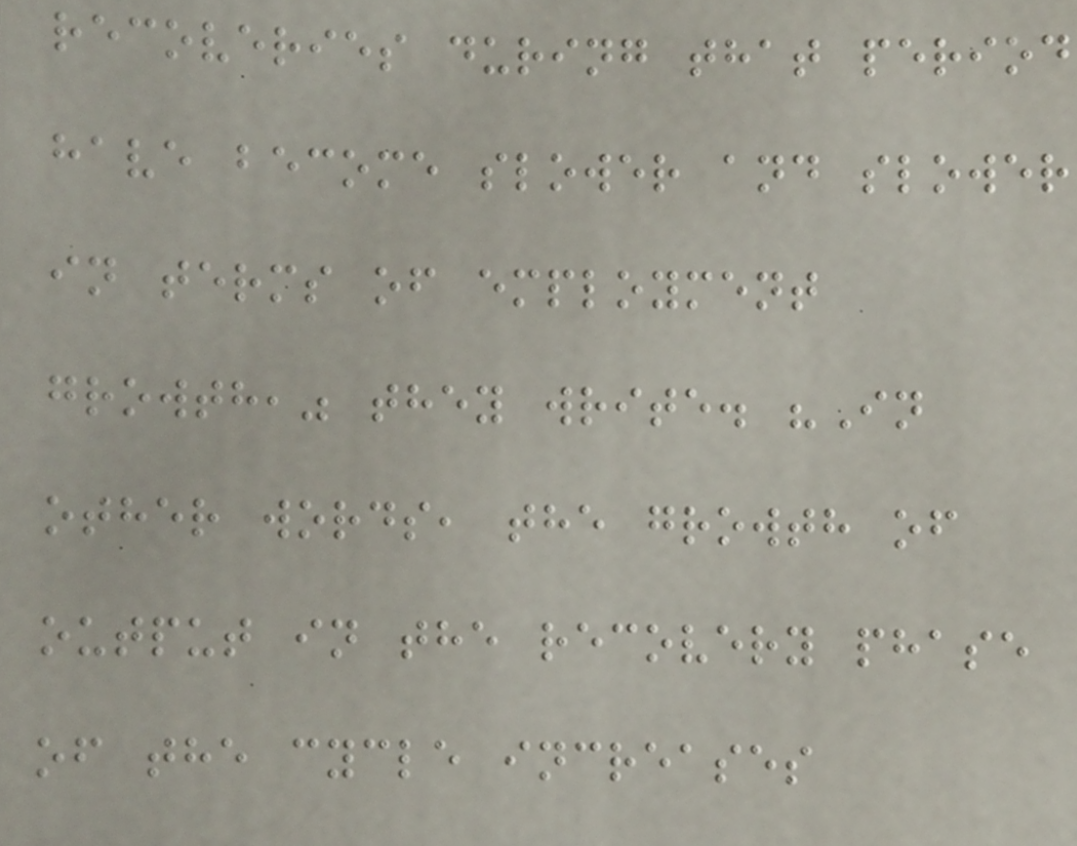recoveries during that period
have become slower and slower
in terms of employment
growth," they write. "In
other words, the growth of
output in the recovery phase
of the cycle increases
